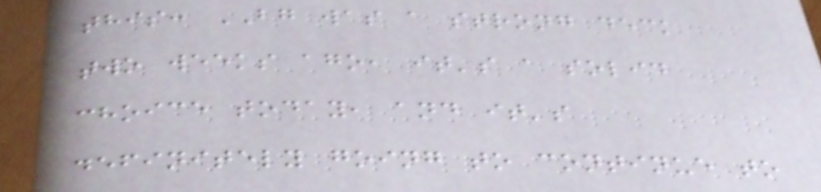this: BG was a strong deck
two weeks ago, it's a solid
choice today, and it's
definitely going to continue to
